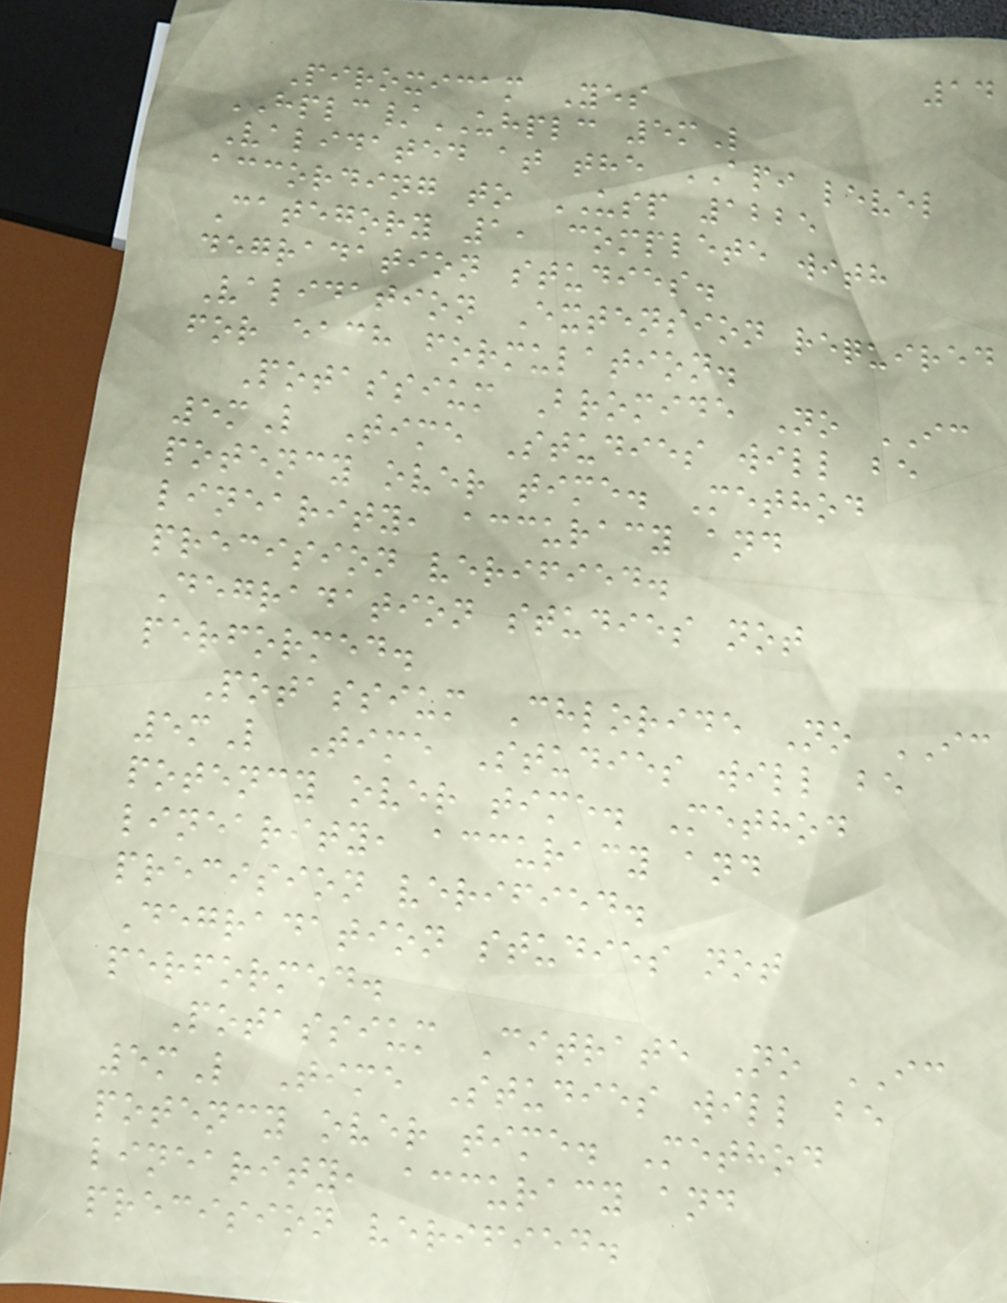14
Piroxicam Yes
HPLC/UHPLC 5mL
Validated at the API level
according to USP 1225
Category 1, complete with
degradation studies.
Validation Extension required
for each formulation.
Potassium Bromide No IC
5mL Time Studies will be
potency over time. Method
linearity, accuracy and
precision verified.
Degradation studies not
performed.
Potassium Chloride No IC
5mL Time Studies will be
potency over time. Method
linearity, accuracy and
precision verified.
Degradation studies not
performed.
Potassium Citrate No IC
5mL Time Studies will be
potency over time. Method
linearity, accuracy and
precision verified.
